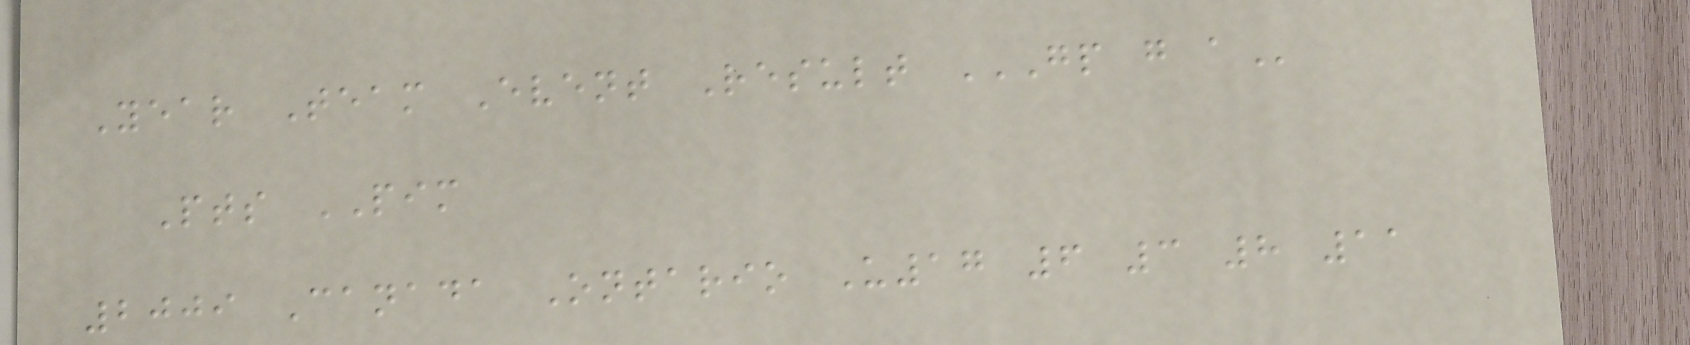Year Team Event Result GP G A
Pts PIM
2009 Canada Ontario U17 6 3 8 11
